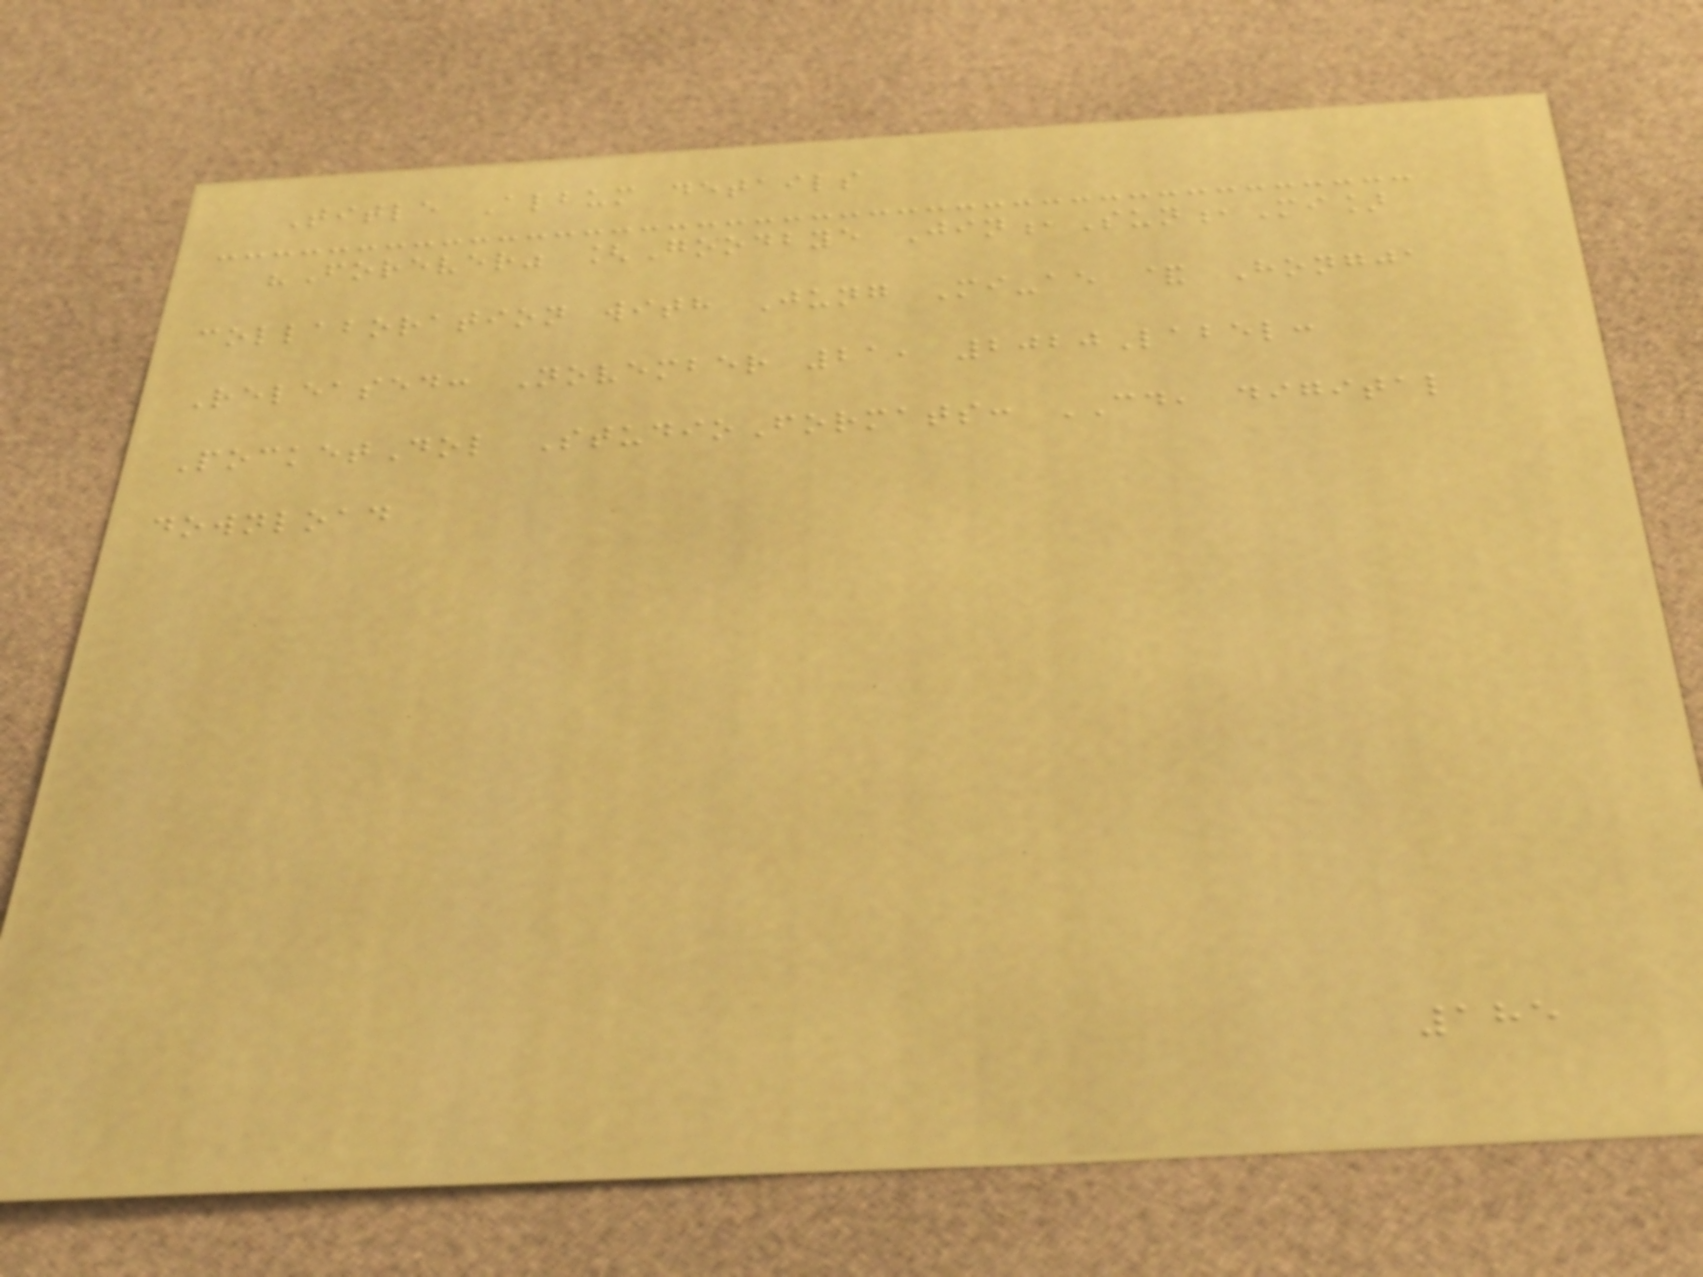Title Album details
"Forever" [Goodbye Jin,Sun,Mi]
collaboration with Jung Mi-ae & Hongja
Released: November 21, 2020Label:
PocketDol StudioFormats: CD, digital
download
185
